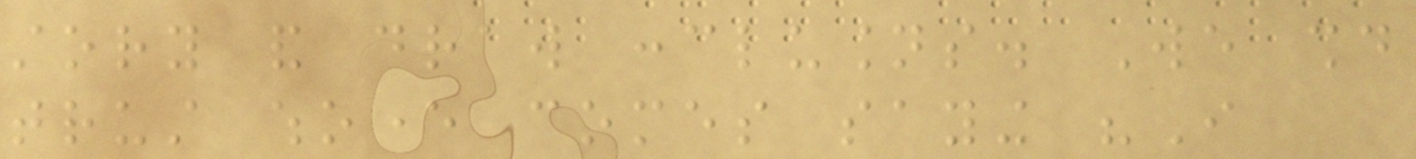story and draw conclusions. We should
trust whoever comes saying "I
